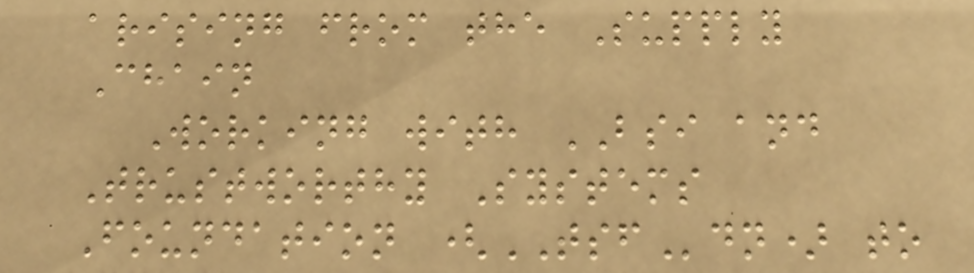arising from the Supply
Chain
Working with BSI and
Trustworthy Systems
Foundation (TSFdn) to
